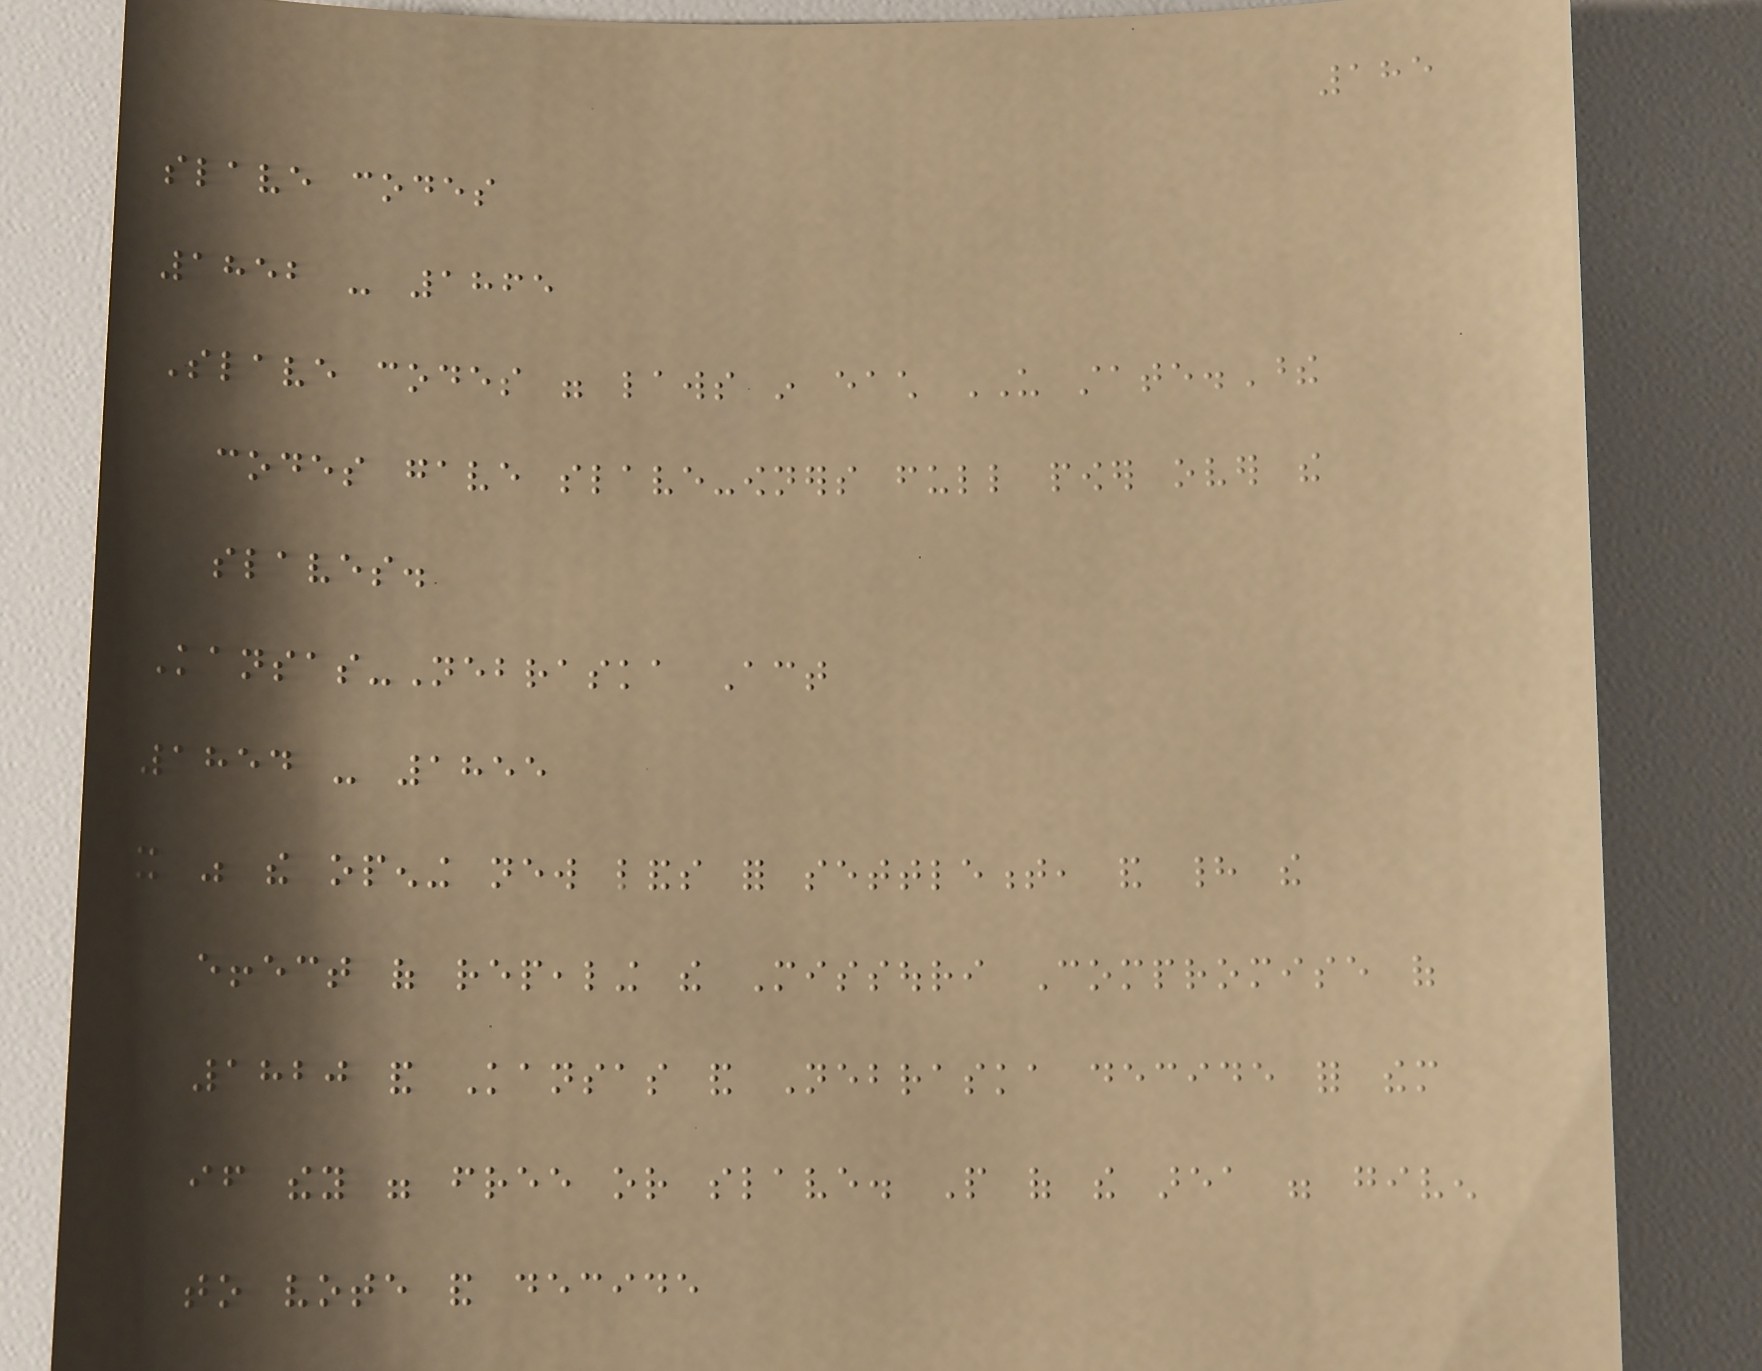185
slave codes
1852 - 1865
Slave codes were laws in each US state.These
codes gave slave-owners full power over the
slaves.
Kansas-Nebraska Act
1854 - 1855
it was the opening new lands for settlement, and had the
effect of repealing the Missouri Compromise of
1820 and Kansas and Nebraska decide for them
if they were free or slave. People of the area were given
to vote and decide
